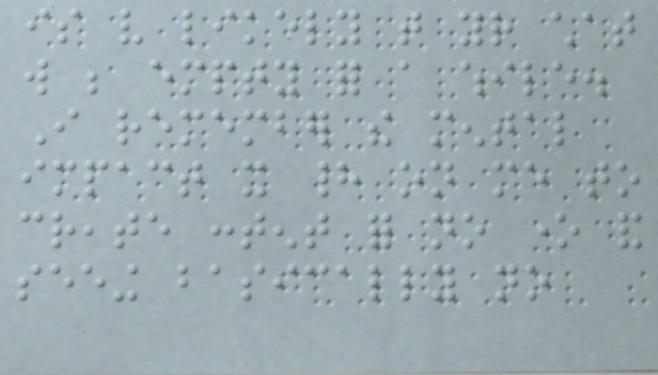is very likely that your chat
will be empty for a while.
I remember the mental
impact it had on me to
create content for no one and
seeing basically no
